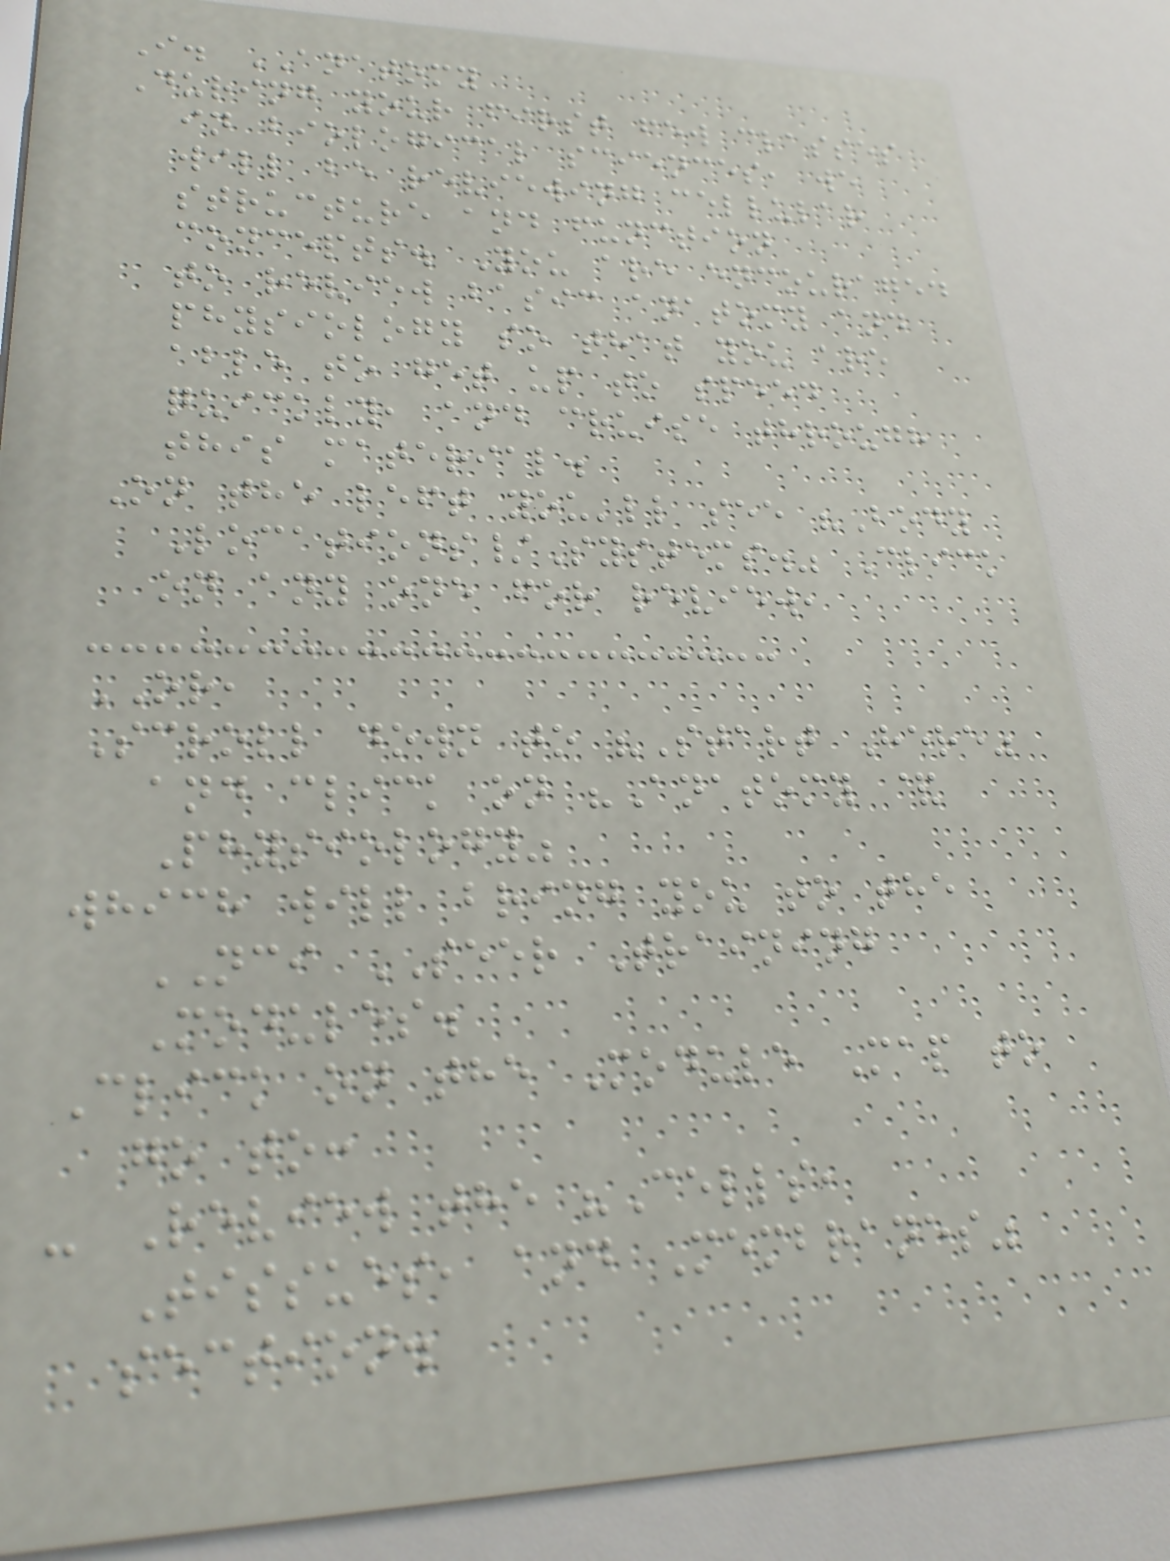I. ANATOMY
During your first few classes
in biological sciences, we
will be reviewing cellular
structure and function
concepts. You are encouraged
to review basic anatomy and
physiology so that you are
able to get up to speed
quickly, and cruise through
this material.
On the left you'll see "Body
Locations/Systems." Click
on any one for review,
OR,
Scroll down to "Start Here"
and click on "Anatomy &
Physiology"
which will bring you to the
NCI SEER Training
Modules.
Click on the Module Map to
go to:
- Review the "Cells,
Tissues, and Membranes"
section.
